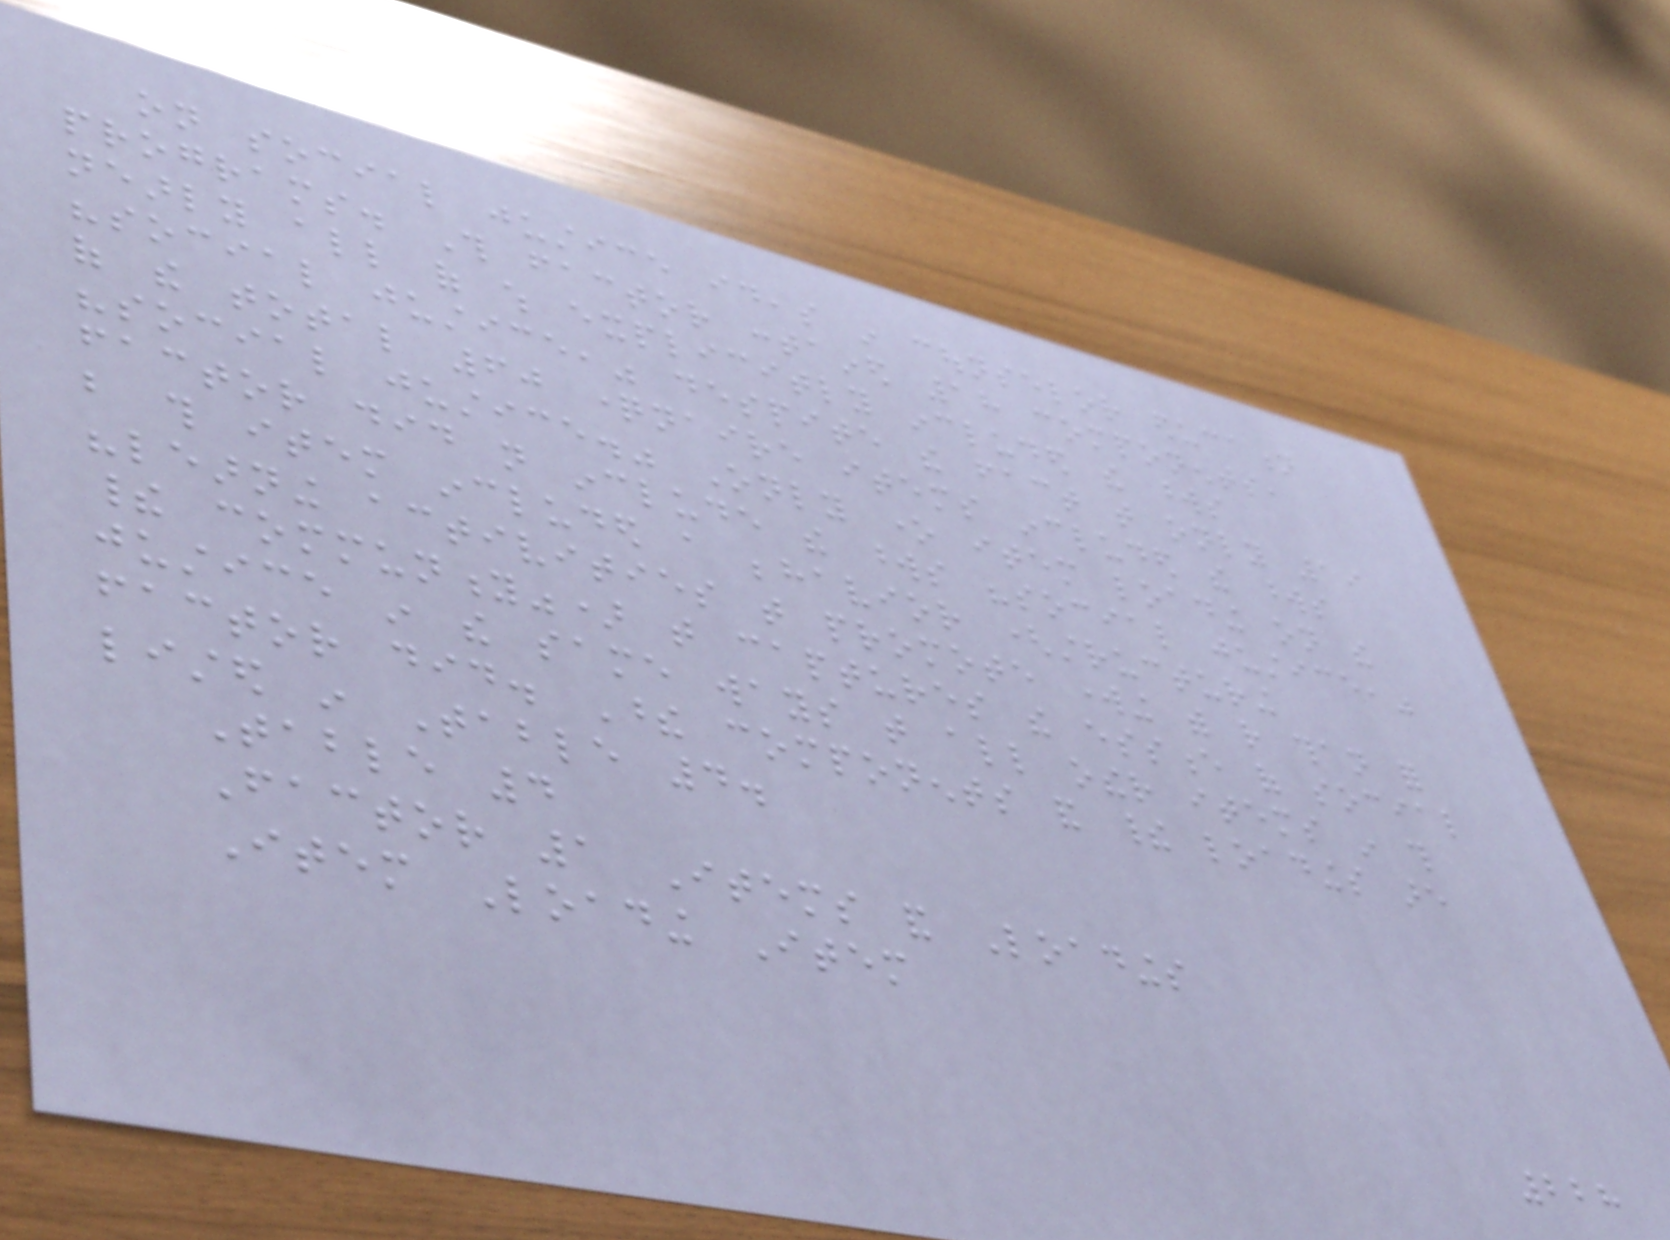on social justice ideas in counselor education
programs. This factor contained 18 components,
nearly all of which explicitly included the words
"social justice," despite the fact that only 19
of the total 60 questionnaire items included the words
"social justice." Only one item loading on the
factor did not include the words "social justice,"
but this item included a behavior (structuring
"learning activities that promote working with rather than for
their community") that captures the essence of social
justice in the same ways that all other items in this
factor did. These components and their loadings are
listed in Table 4.
Table 4
Factor 1 Items and Loadings
Item Loading Item
228
